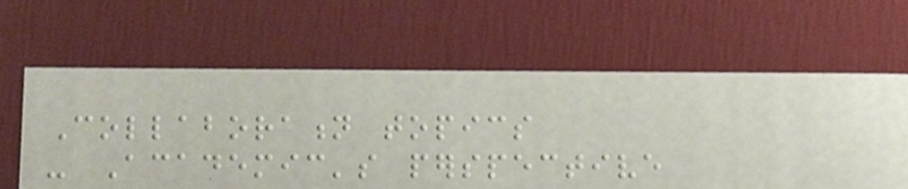Collaboration topics
- Academic's perspective
